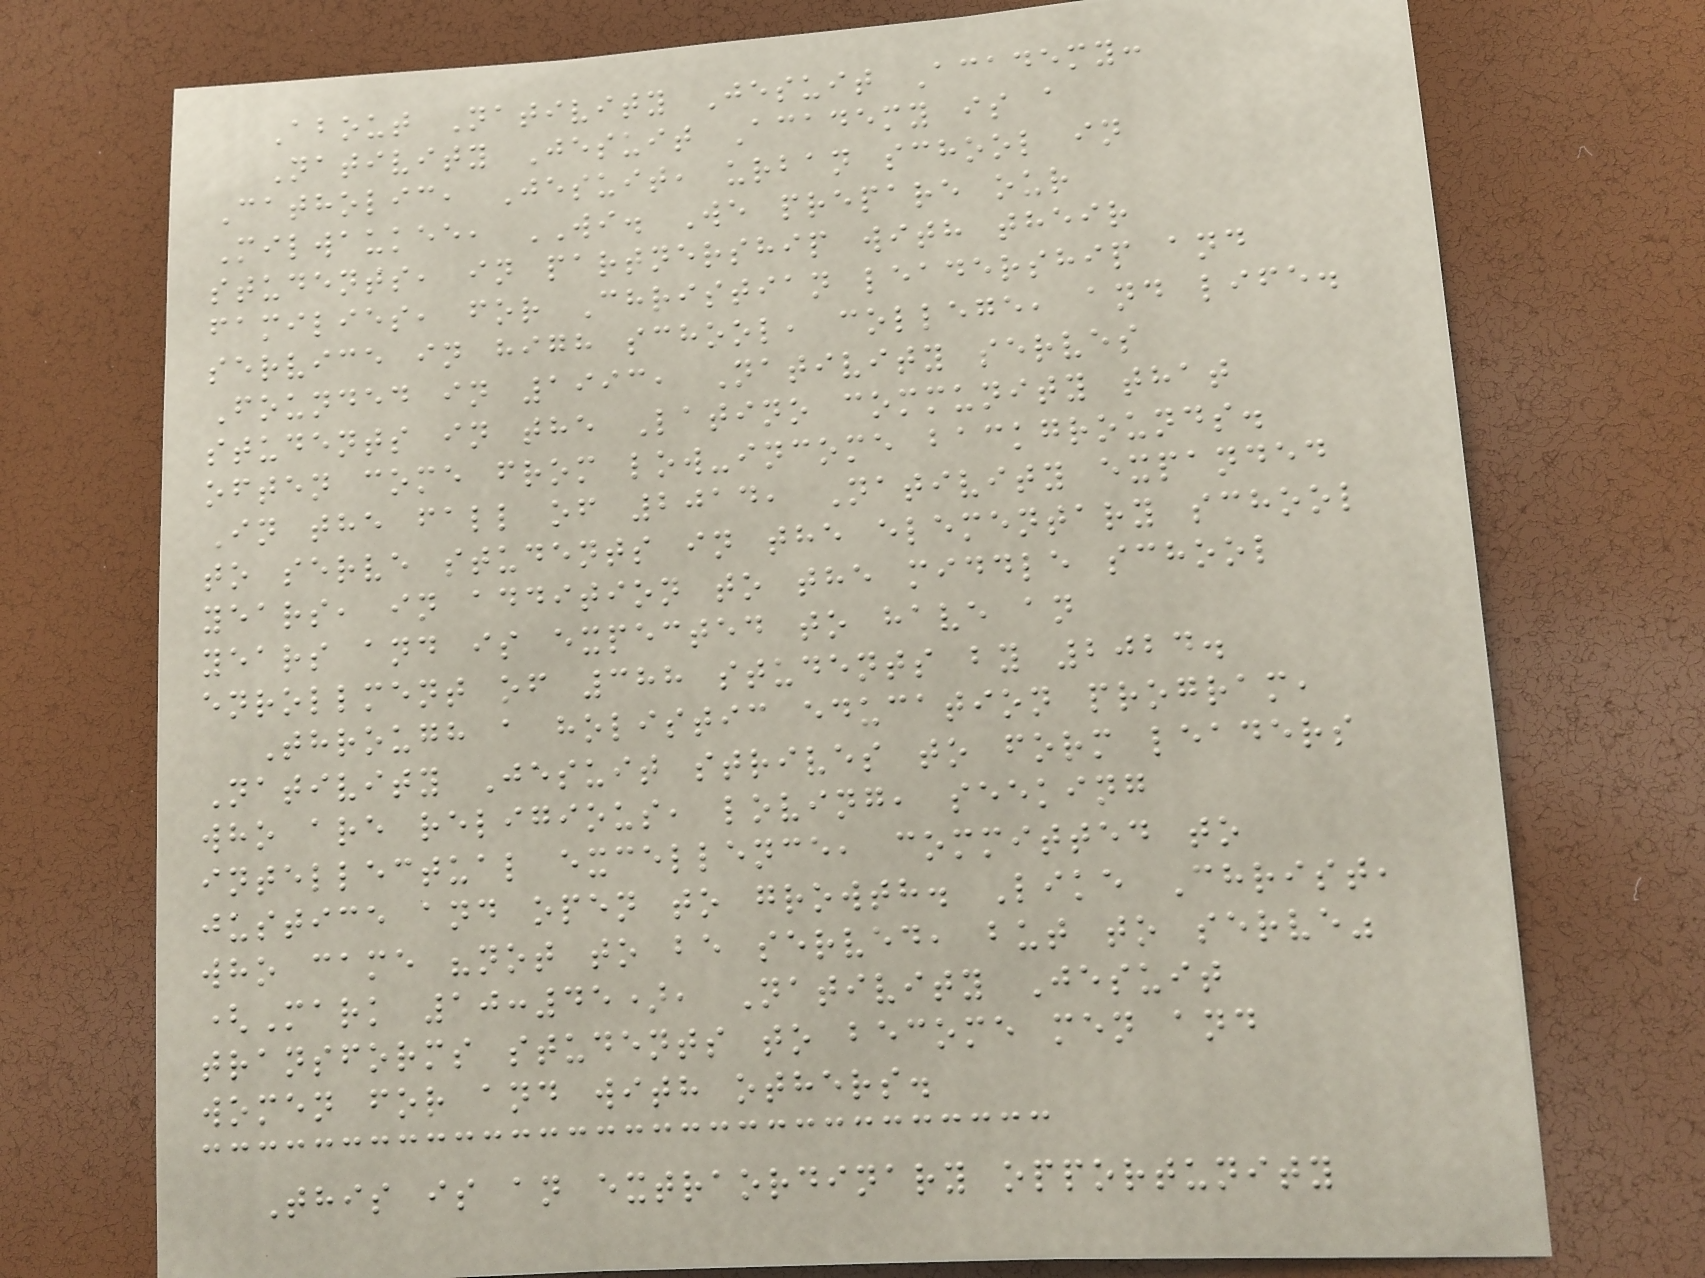About Nativity Jesuit Academy:
Nativity Jesuit Academy is a
Catholic, Jesuit, urban school in
Milwaukee, WI. We prepare our
students, in partnership with their
families, for Christian leadership and
service in high school, college, and life.
Founded in 1993, Nativity serves
students in the Latino community that
often come from low-income backgrounds.
In the fall of 2014, Nativity expanded
to serve students in the elementary school
years, in addition to the middle school
years and is expected to have an
enrollment of 388 students by 2024.
Through a holistic education program,
Nativity Jesuit strives to form leaders
who are religious, loving, seeking
intellectual excellence, committed to
justice and open to growth. Like Christ,
who came "not to be served, but to serve"
(Mark 10:45), Nativity Jesuit
transforms students to become men and
women for and with others.
This is an extraordinary opportunity
